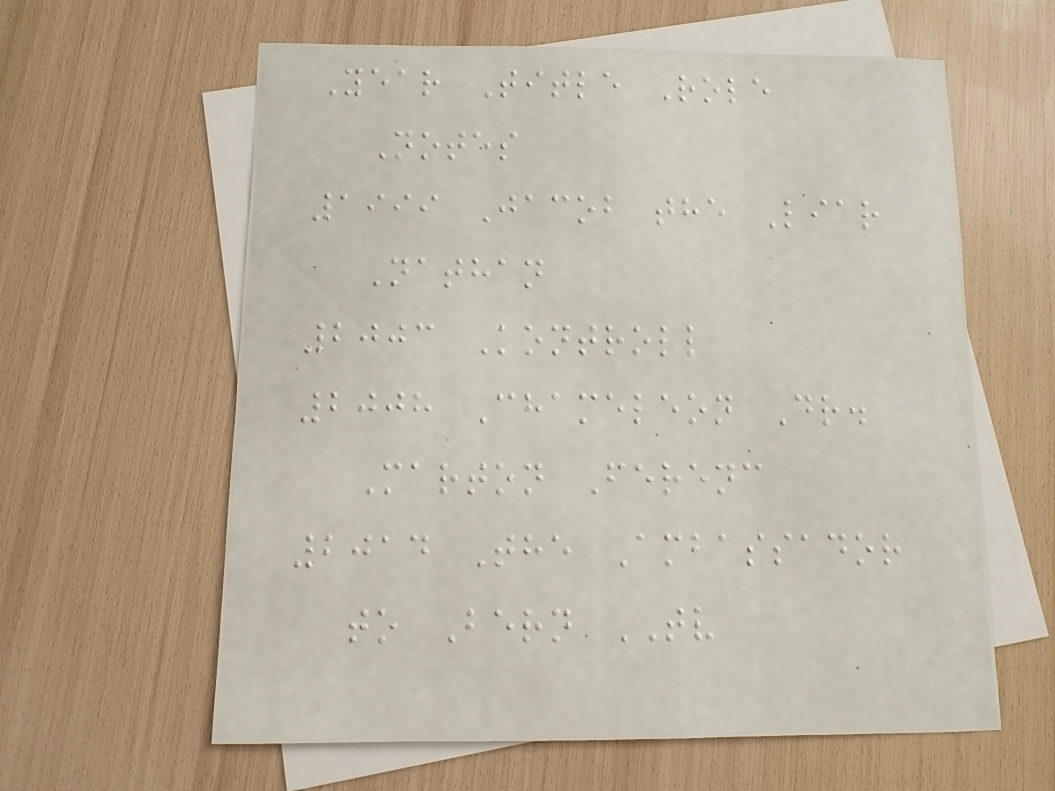Year Title Role
Notes
1999 Jacob the Liar
Nathan
2003 Kontroll
2008 Chameleon Dr.
Marton Ferenc
2014 The Ambassador
to Bern TV
